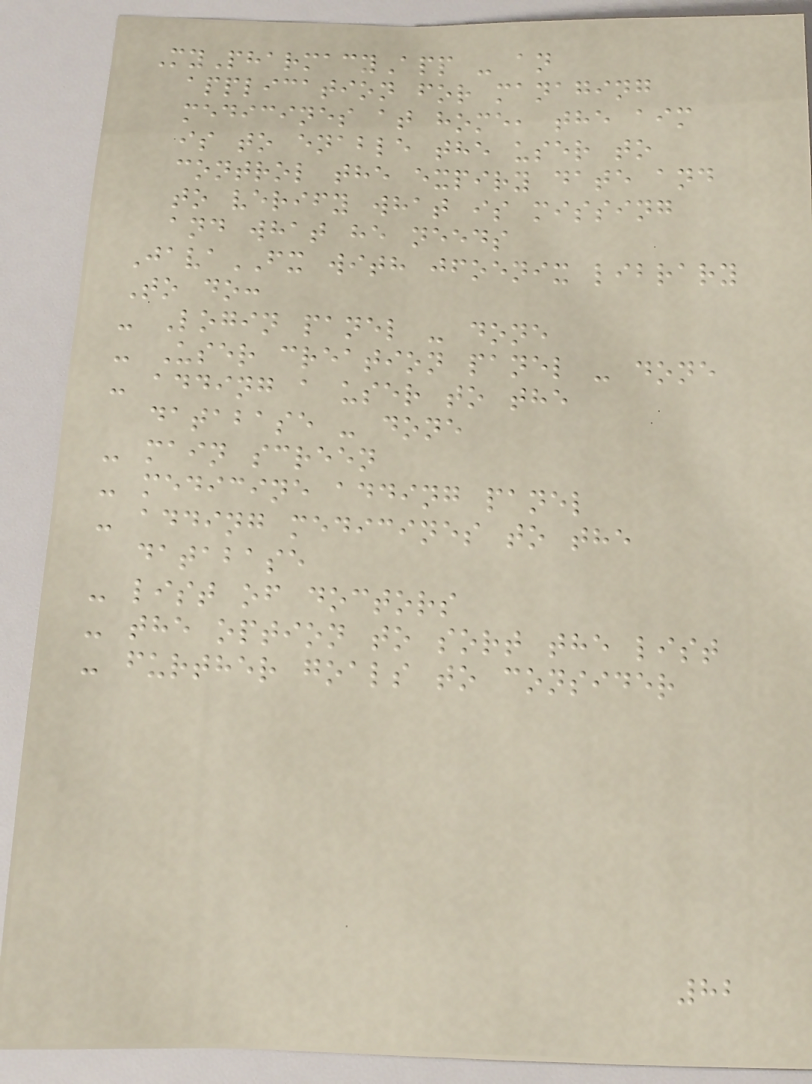MyPharmacyApp - an
application for managing
medicines at home, the aim
is to enable the user to
control the expiry date and
to verify what is missing
and what he needs
JavaFX with jfoenix library
To do:
- Login panel - done
- User creation panel - done
- adding a user to the
database - done
- main screen
- medicine adding panel
- adding medicines to the
database
- list of doctors
- the option to sort the list
- further goals to consider
82
